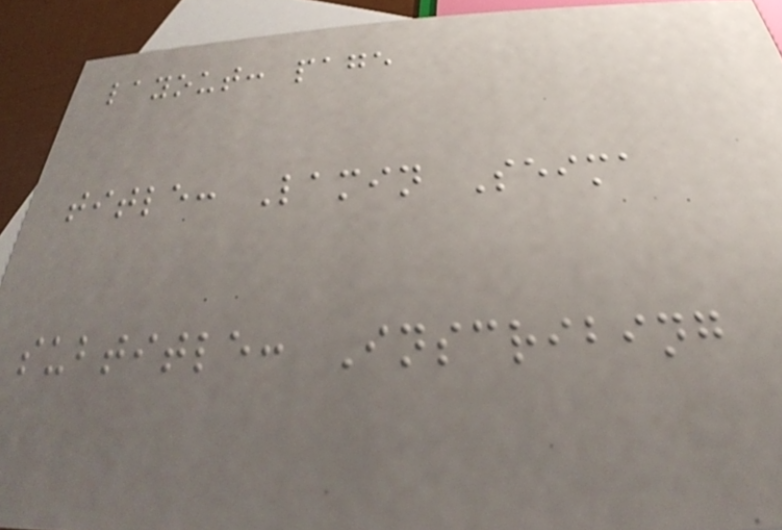layout: page
title: Lamin Seima
subtitle: Inscribing
